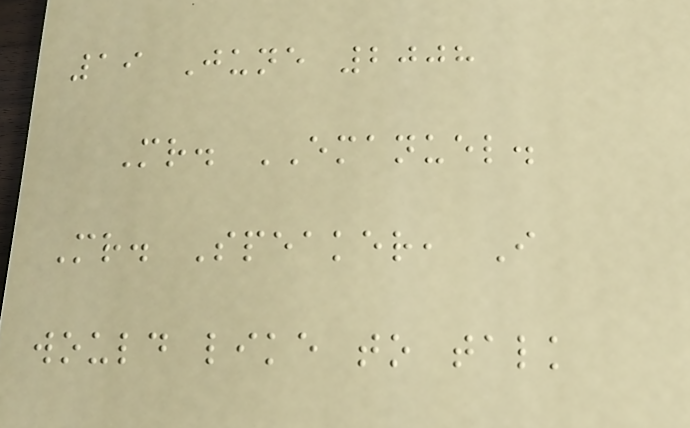19 June 2008
Mr. EMANUEL.
Mr. Speaker, I
would like to talk
